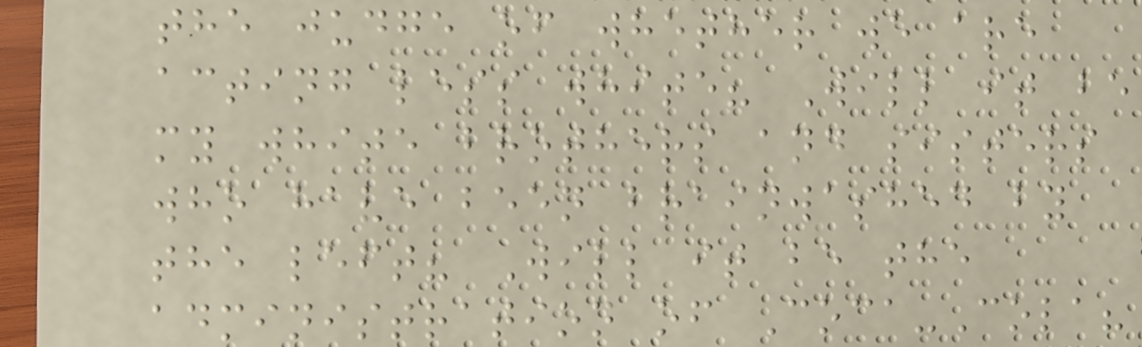the judge of whether we are
acting less white? Will it be
my white brothers and sisters
who have been brainwashed by
the left? Will it be the
administration of Coca-Cola?
